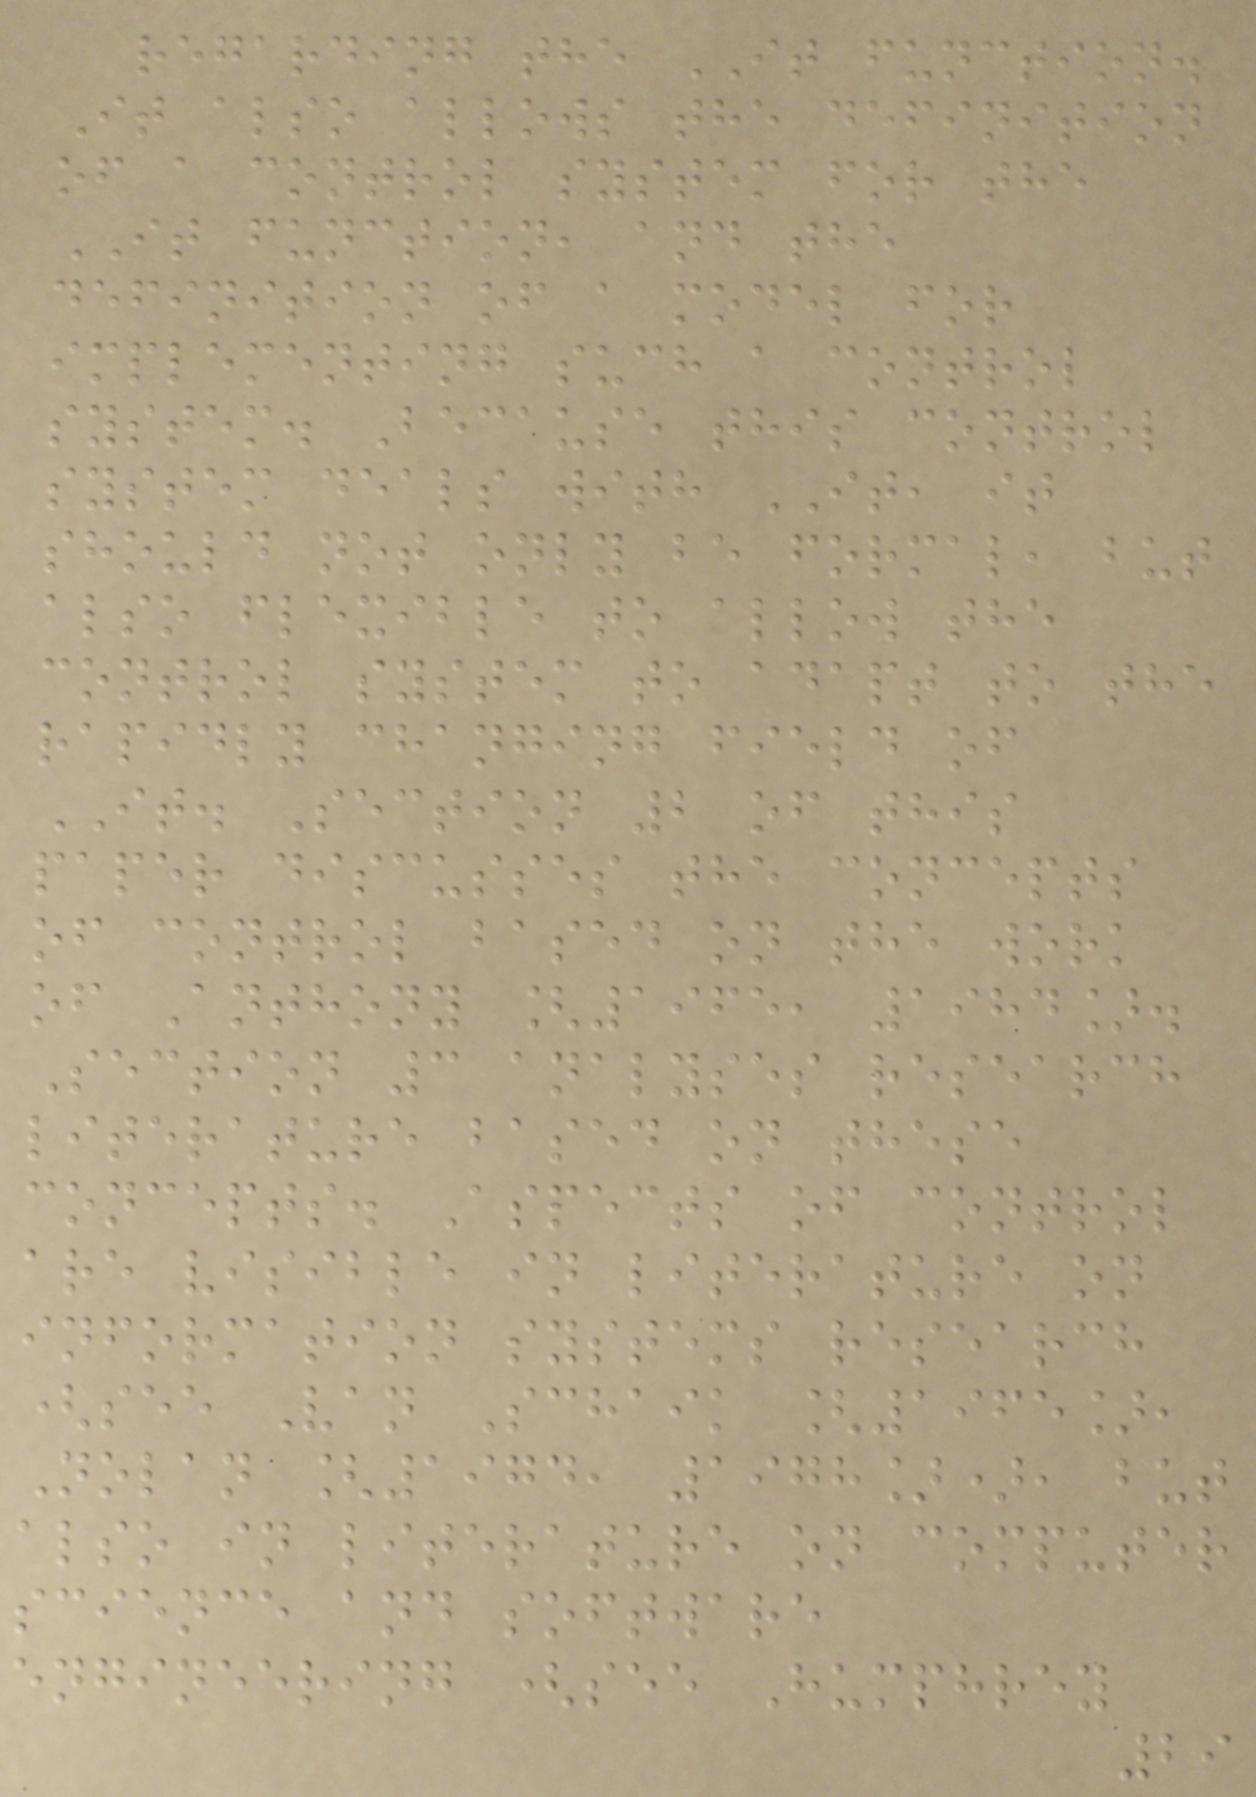regarding the IT function.
It also allows the definition
of a control system for the
IT function, and the
definition of a model for
implementing such a control
system. Because this control
system deals with IT, it
should not only be formal, but
also flexible to allow the
control system to adapt to the
rapidly changing field of
IT. Section 2 of this
paper discusses the concepts
of control based on the work
of Anthony [1965, 1984].
Section 3 analyses research
literature based on these
concepts. Aspects of control
are visible in literature on
information systems research
(see Van Schaik [1965],
Nolan [1974, 1978]), but
also in literature on computer
science and software
engineering (see Humphrey
29
